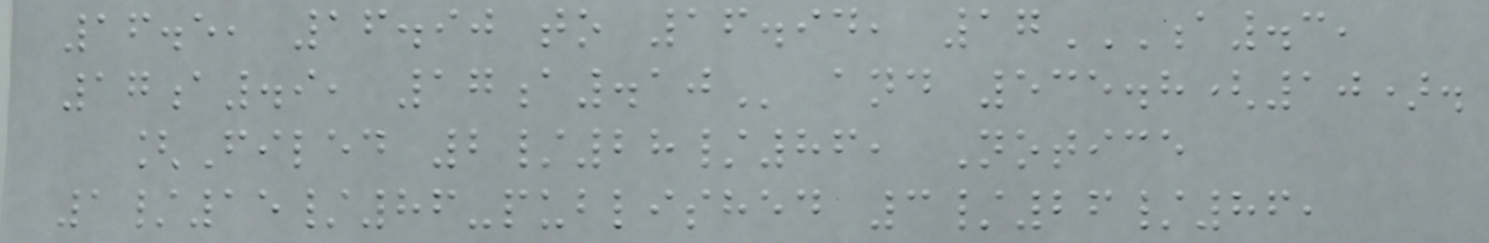16.5, 16.90 to 16.94, 17A.3,
17A.9, 17A.10 and 535.8(10).
[Filed 2/28/86, Notice
1/15/86-published 3/26/86,
